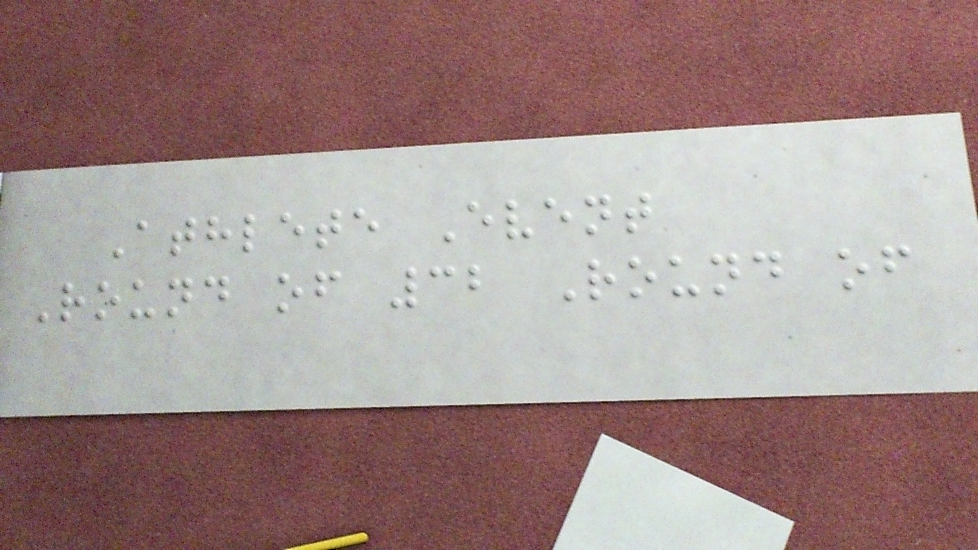Athlete Event
Round of 32 Round of
